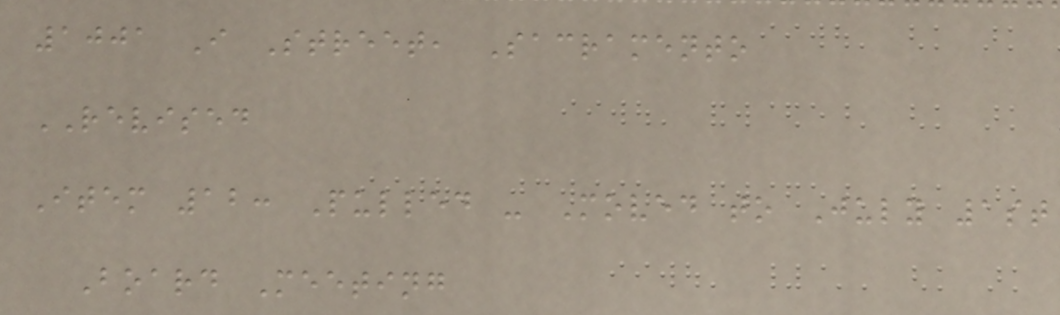1001 I Street, Sacramento
REVISED
Item 12: Pulled - Moved to July 1st
Board Meeting
